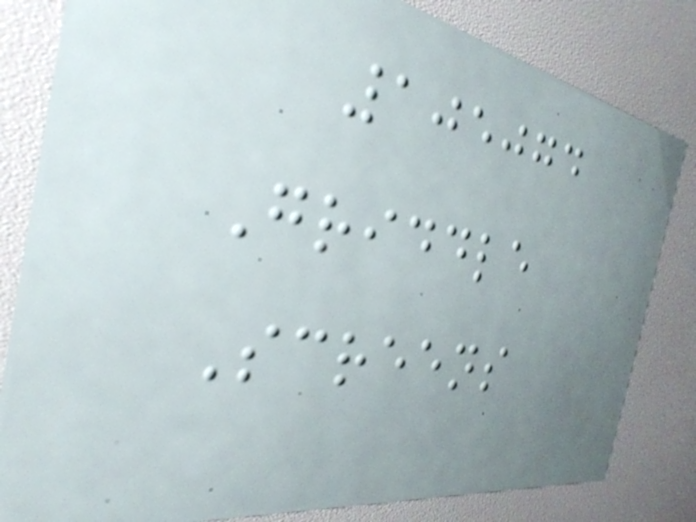105074
Griddle
Screens
